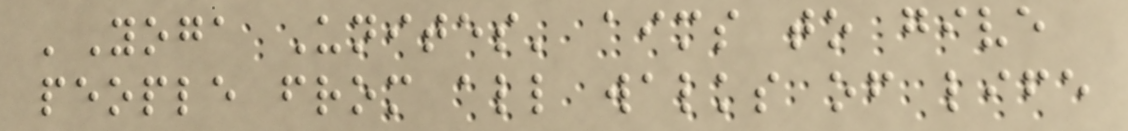'Yoga Unites' aims to give
people from all walks of life
